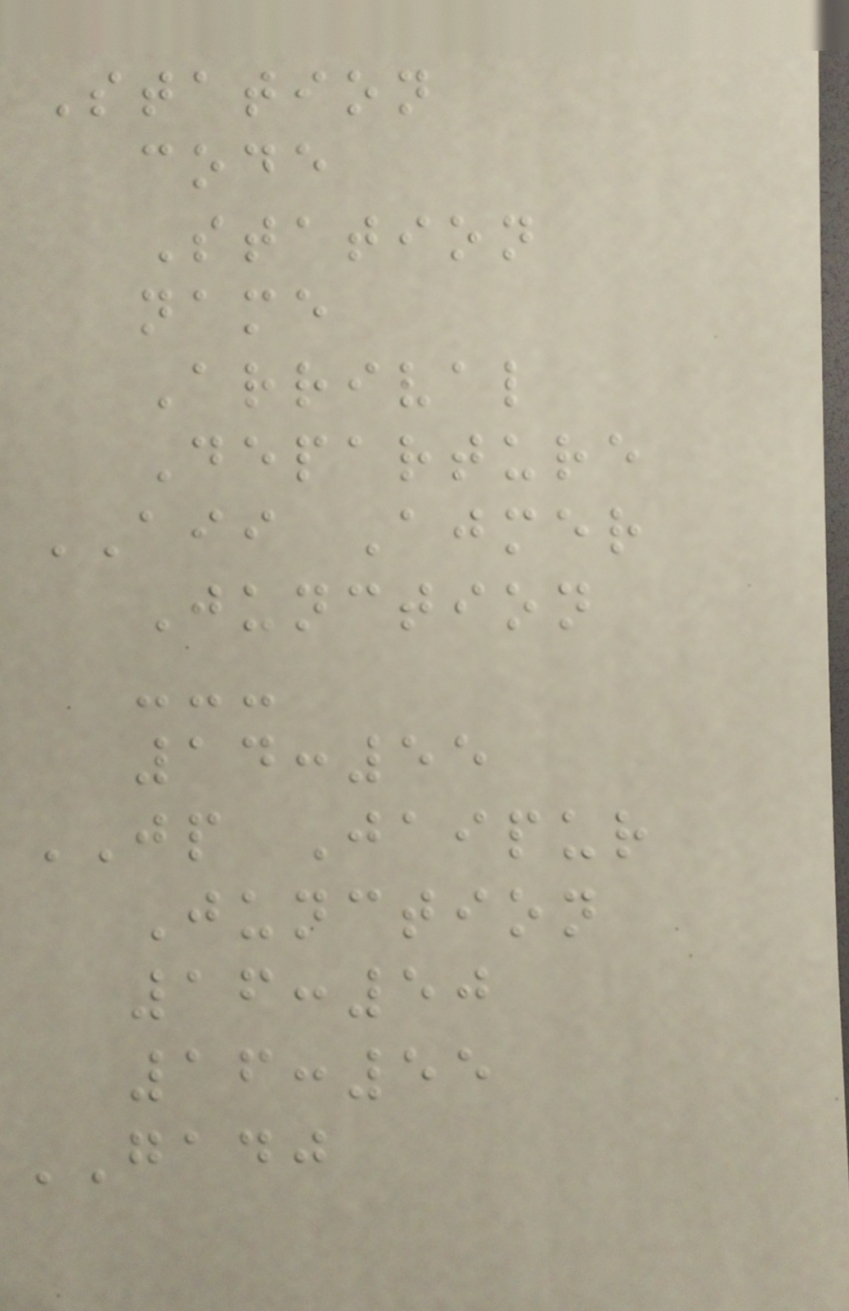Station
code
Station
name
Arrival
Departure
AII Ajmer
Junction
---
14:55
JP Jaipur
Junction
16:50
16:55
GADJ
